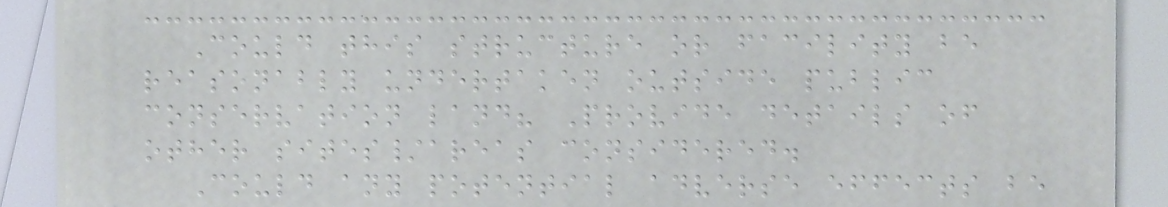Could this structure or facility be
reasonably undertaken outside public
conservation land? Provide details of
other sites/areas considered.
Could any potential adverse effects be
